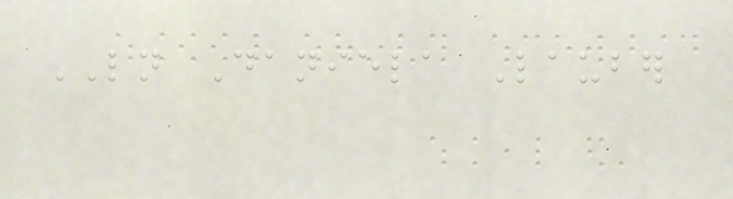LN Daniela Lauber
